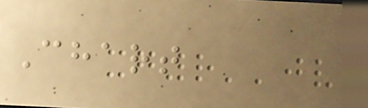Chart
